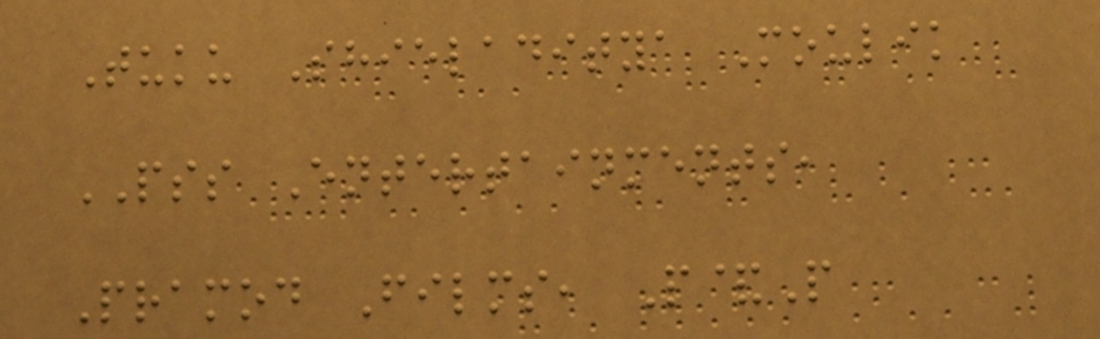Tuku Shieladitya Moulik
PSS Entertainments,
Pramod Films, P&P
